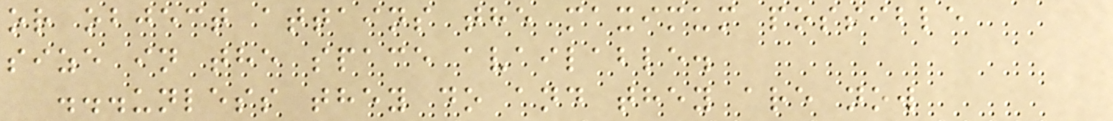or object attains the maximum possible
size in the space available.
...unless they do and they are now
